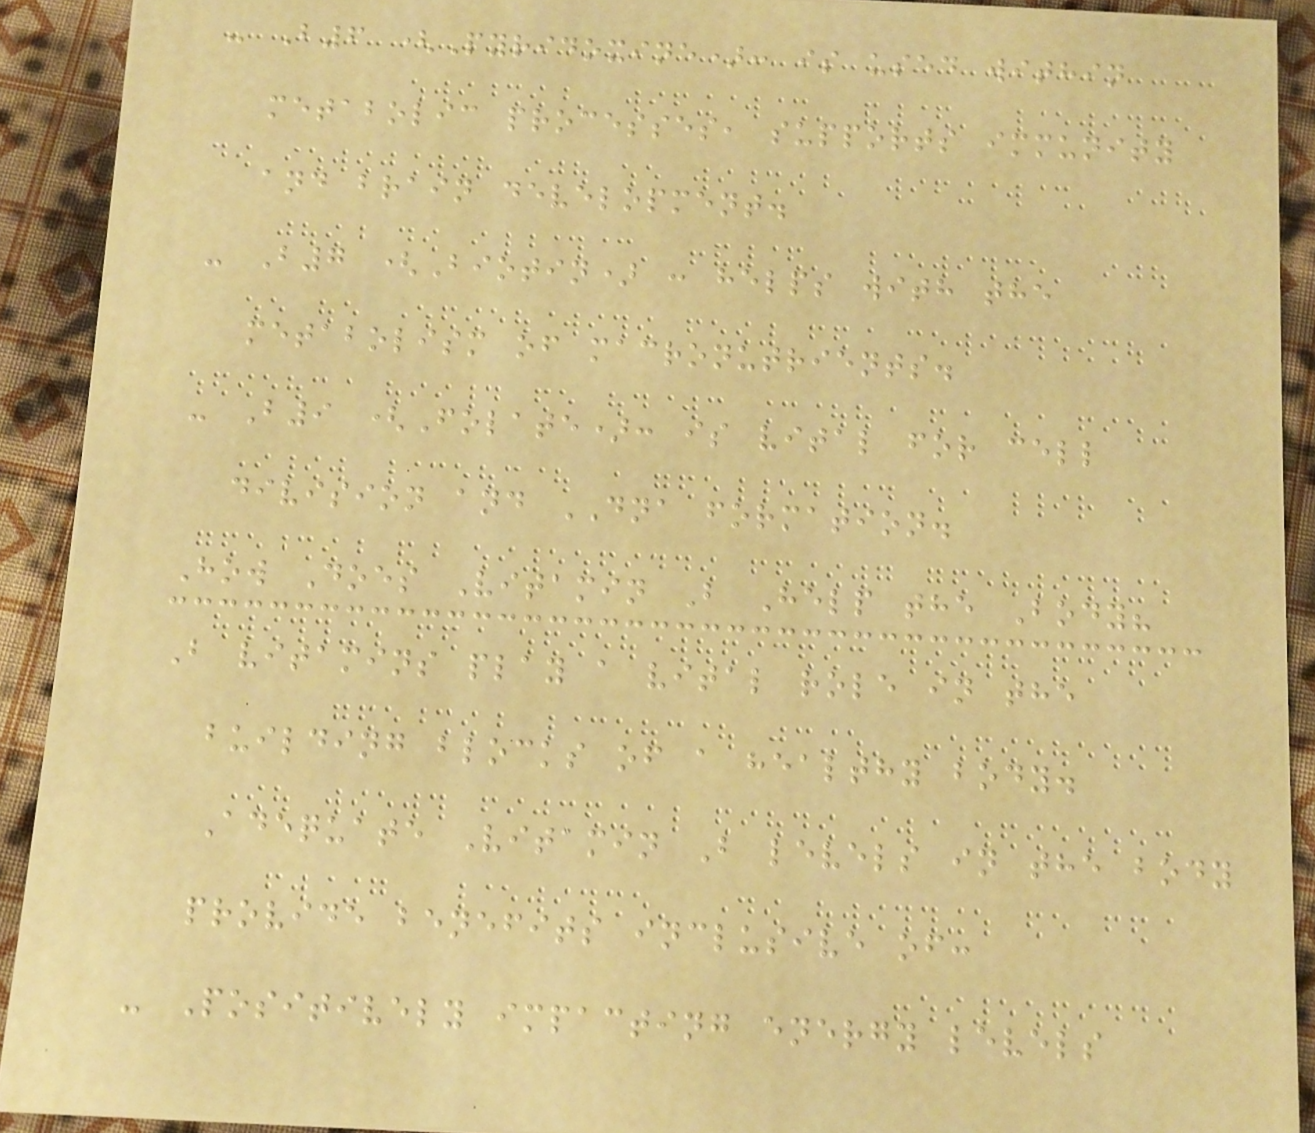- B6 (Pyridoxine): is used within
metabolic processes, supports immunity
and brain development.
- B7 (Biotin) : helps with the
metabolism of macronutrients.
- B9 (Folate): is vital for cell
division and DNA formation.
How Does Vitamin B Help the Body?
B vitamins play a vital role in the
building blocks of a healthy body.
Adequate Vitamin B levels in the body
provide benefits inclusive of:
- Positively impacting energy levels
